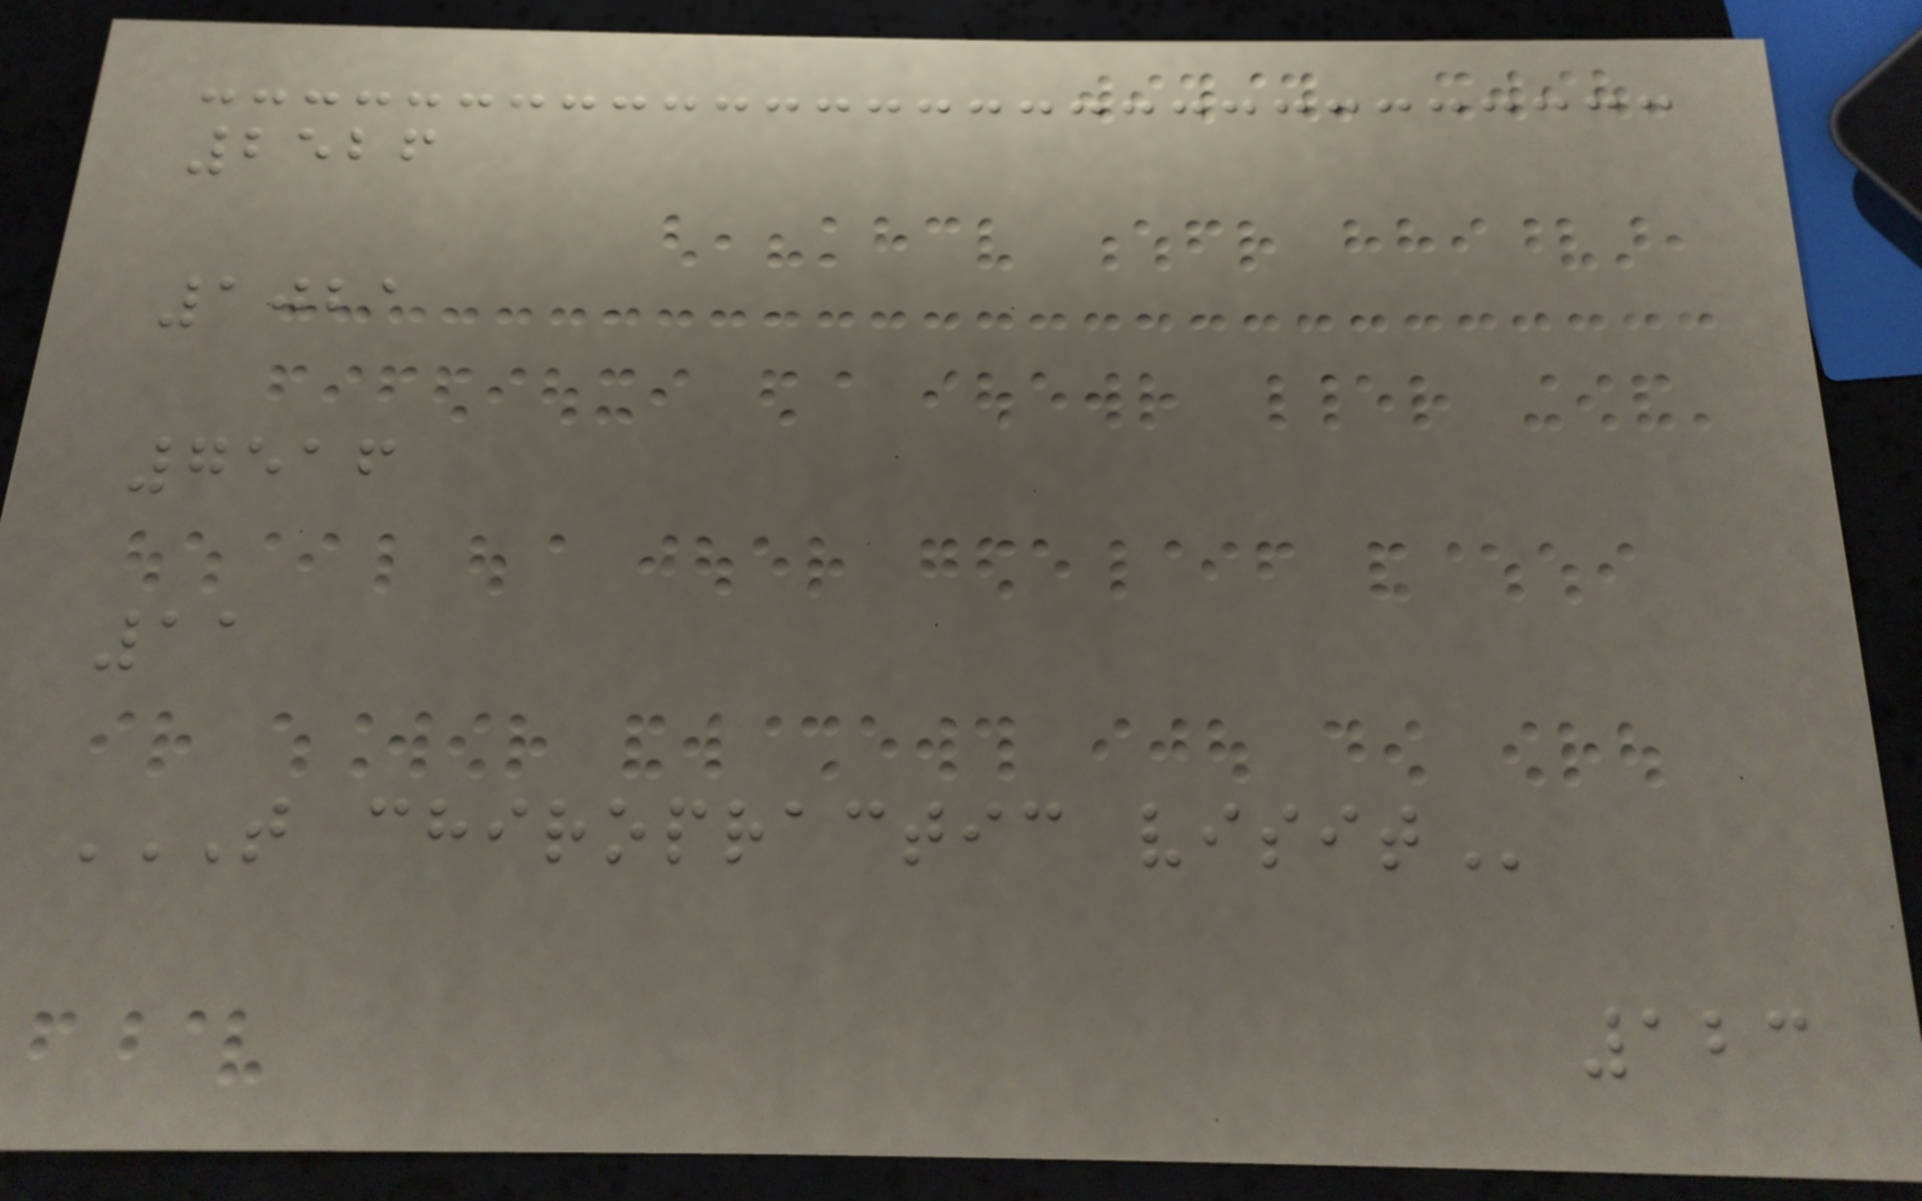2526
1021
7516
11
T CHIROPRACTIC VISIT
123
